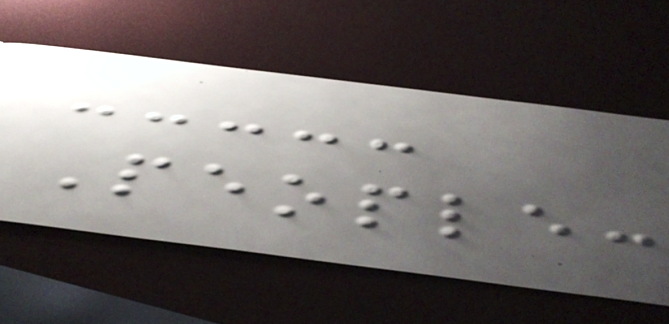People:
